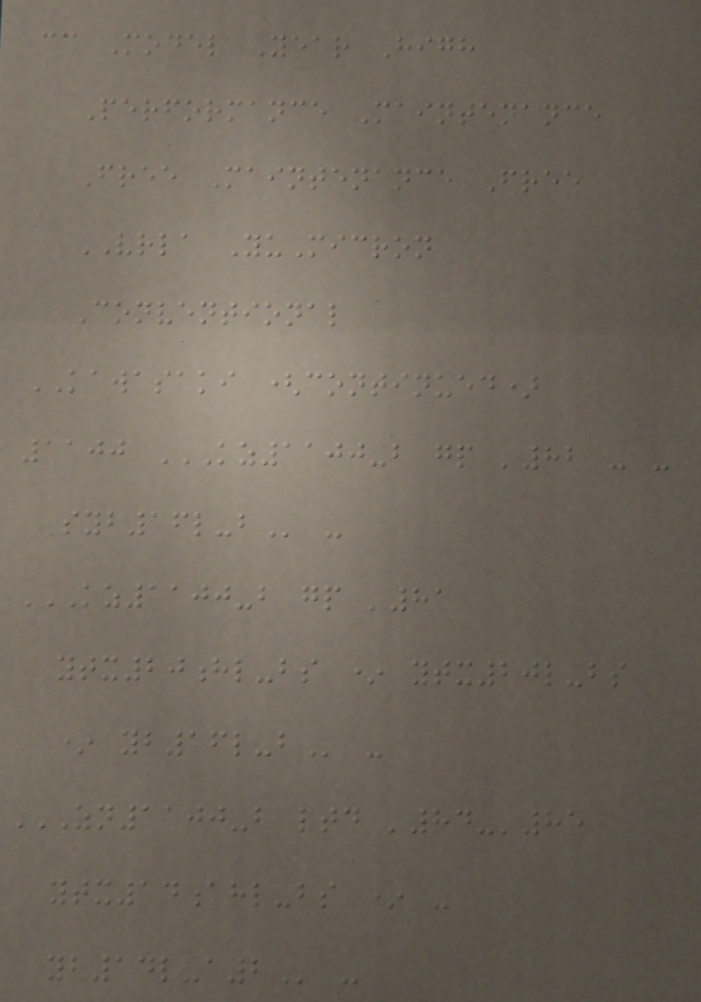cc Model Year High
Performance Maintenance
Free Maintenance Free
VRLA YuMicron
Conventional
KAWASAKI (continued)
1100 KZ1100-B GP '82 - -
SYB16L-B -
KZ1100-B GP '81
YTX20HL-BS * YTX20L-BS
* YB16L-B -
ZN1100-B LTD '84-'85
YTX14AHL-BS * -
YB14L-A2 -
